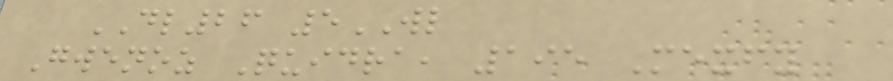DL26 5WL
Gwenoz Quidra, 195 Mexfy
